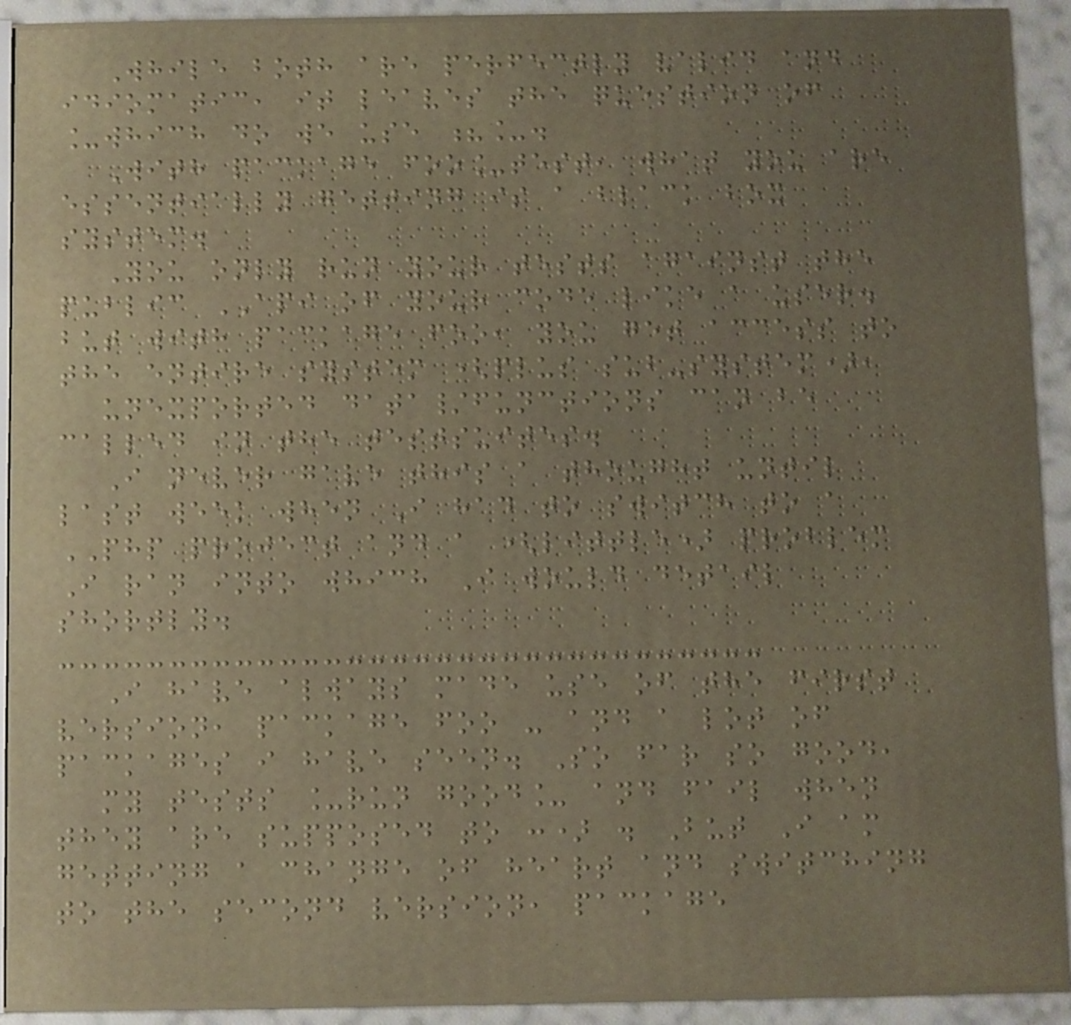While both are perfectly valid and
idiomatic, it leaves the question of
_which do we use ?_.
With package foo_test, what you are
essentially getting is a black box
system.
You only run your tests against the
public API of your code like a user.
but with package foo, you get access to
the entire system (plus sub-system),
unexported data/functions can be
called in the testsuites.
I never gave this a thought until
last week when I had to switch to a
PHP project and a (little) problem
I ran into which I would detail
shortly.
I have always made use of the first
version, package foo - and a lot of
packages i have seen. So far so good,
my tests _run good_ and fail when
they are supposed to :) . But I am
getting a change of heart and switching
to the second version, package
